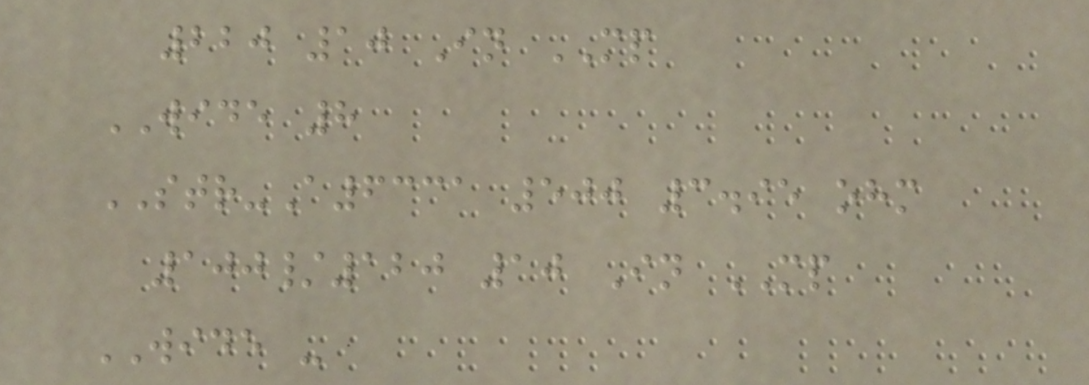220 10 In MP
WIDE 8
STR-A6331 500 3.95 ohm
100/120 10 In MP
WIDE -
